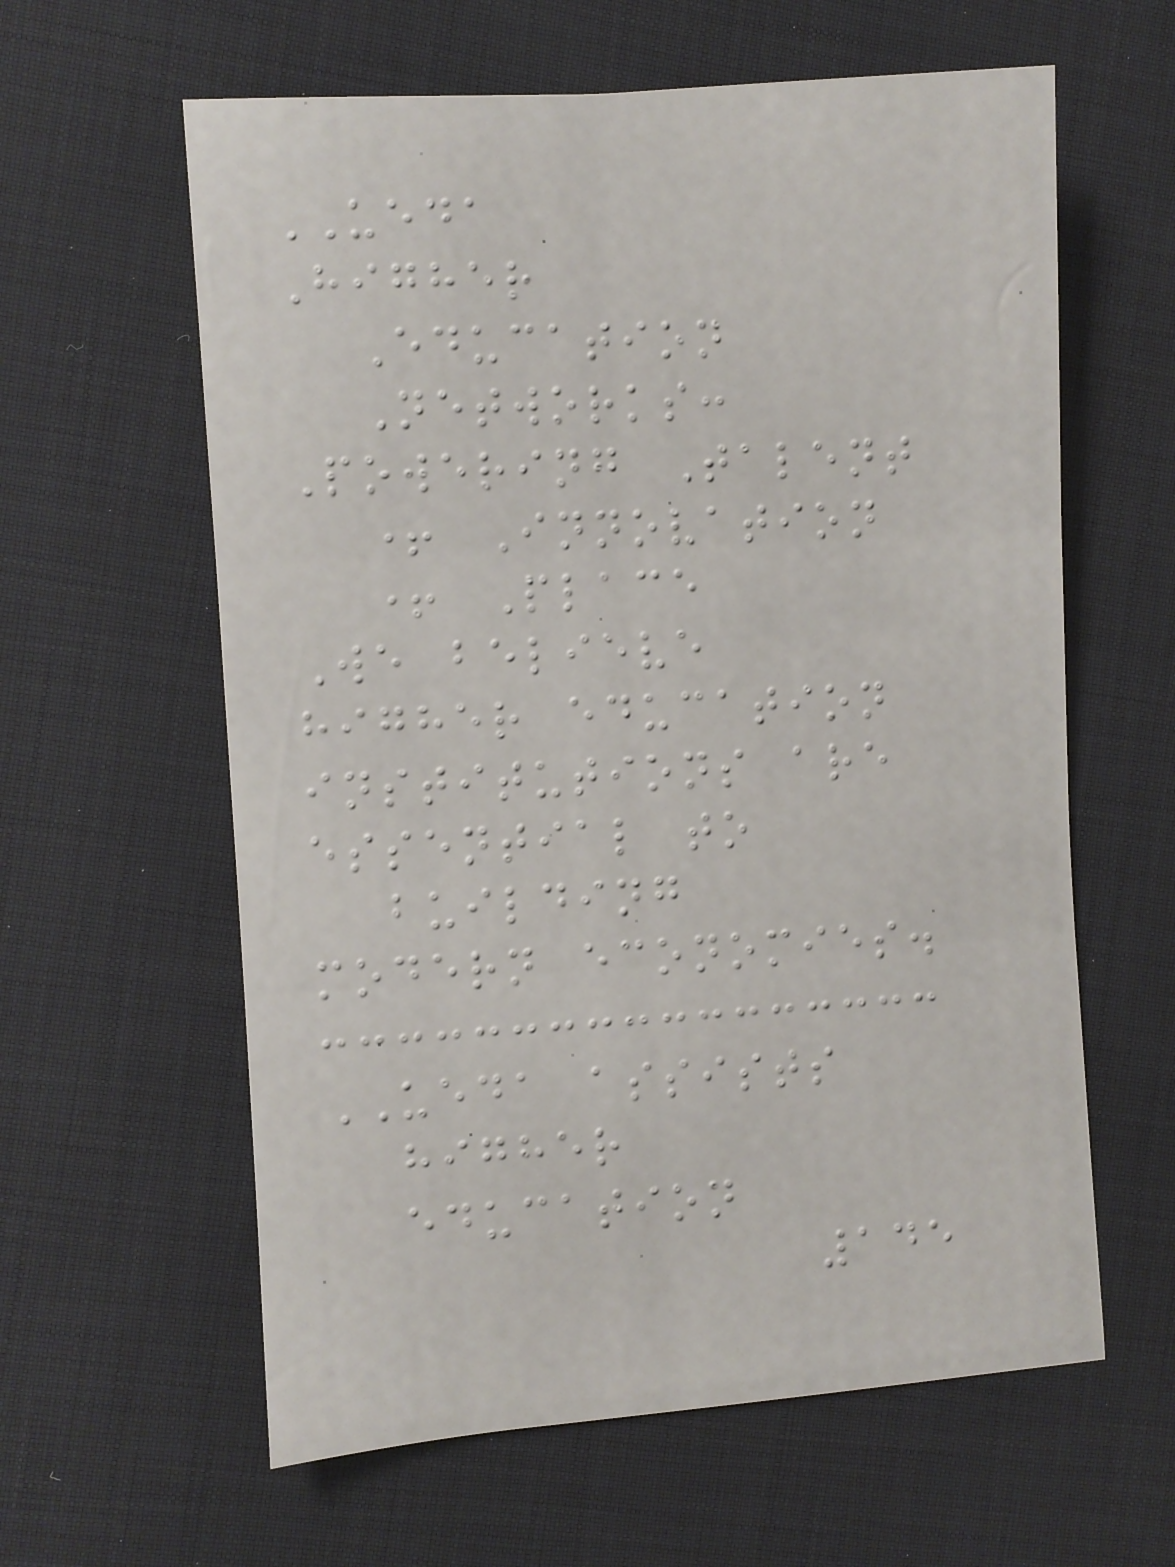UEDA
Higher
Education
Networks:
Powering Talent
+ Innovation
+ Place
We believe
higher education
institutions are
essential to
building
modern economies.
UEDA assists
higher
education
145
